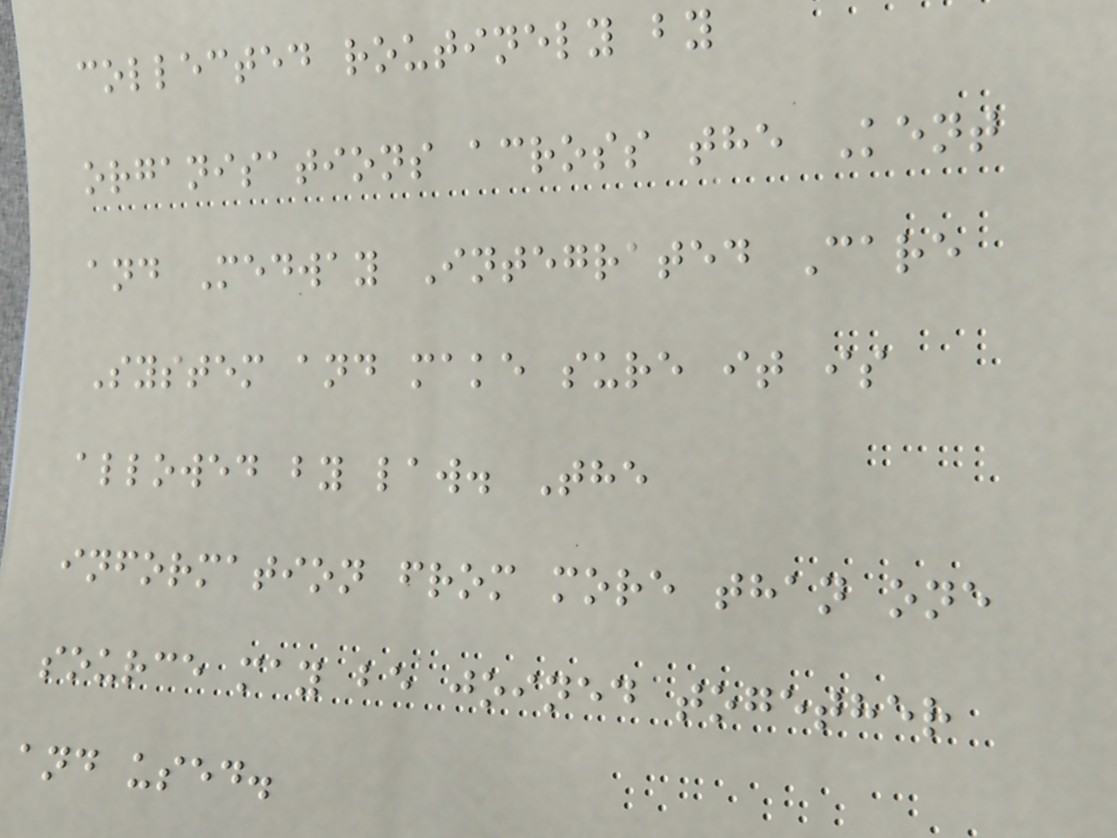collected routinely by
organisations across the Kent
and Medway Integrated Care
System and make sure it is
allowed by law. The
information from more than one
source may be joined together
and used.
